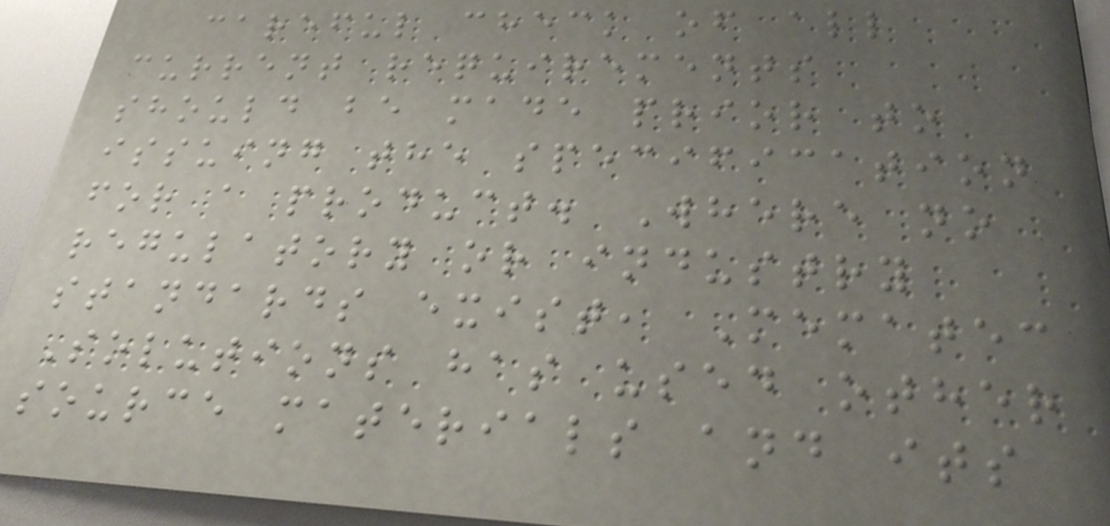careful check of all
current requirements
should be made prior to
issuing the specification
for a product. Where no
regulatory or industry
standards exist, Mematec
Solutions has used other
source materials and its
